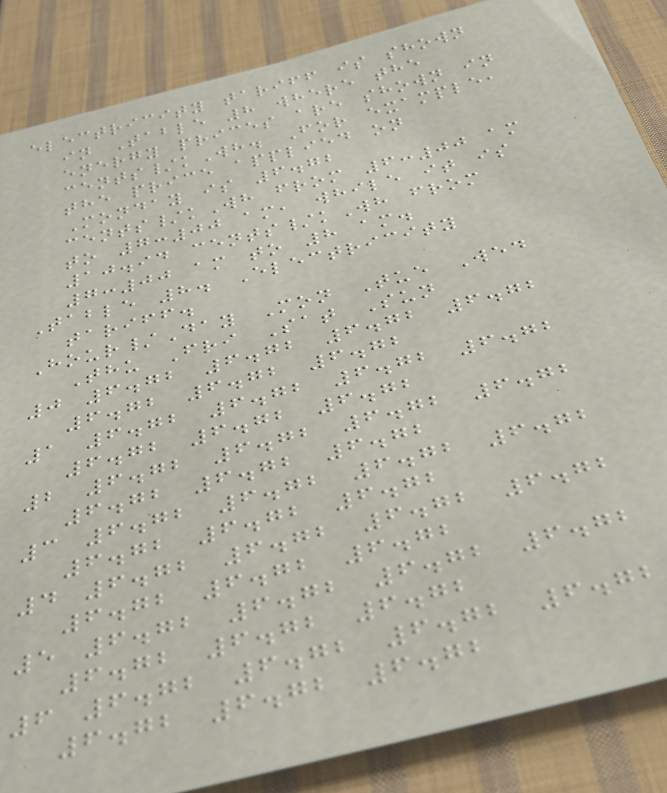electricity tariff is shown
in Table 8 where the
energy prices are shown in
cents/kWh. For example,
the price applied on
Monday is 6.72
cents/kWh from 6:00 am
to 7:00 am, while it is
10.94 cents/kWh from
7:00 am to 8 am.
Table 8. Electricity
tariff.
Hour/Day Mon Tue Wed
Thu Fri Sat Sun
0 6.72 6.72 6.72 6.72
6.72 6.72 6.72
1 6.72 6.72 6.72 6.72
6.72 6.72 6.72
2 6.72 6.72 6.72 6.72
6.72 6.72 6.72
3 6.72 6.72 6.72 6.72
6.72 6.72 6.72
4 6.72 6.72 6.72 6.72
6.72 6.72 6.72
5 6.72 6.72 6.72 6.72
6.72 6.72 6.72
6 6.72 6.72 6.72 6.72
6.72 6.72 6.72
